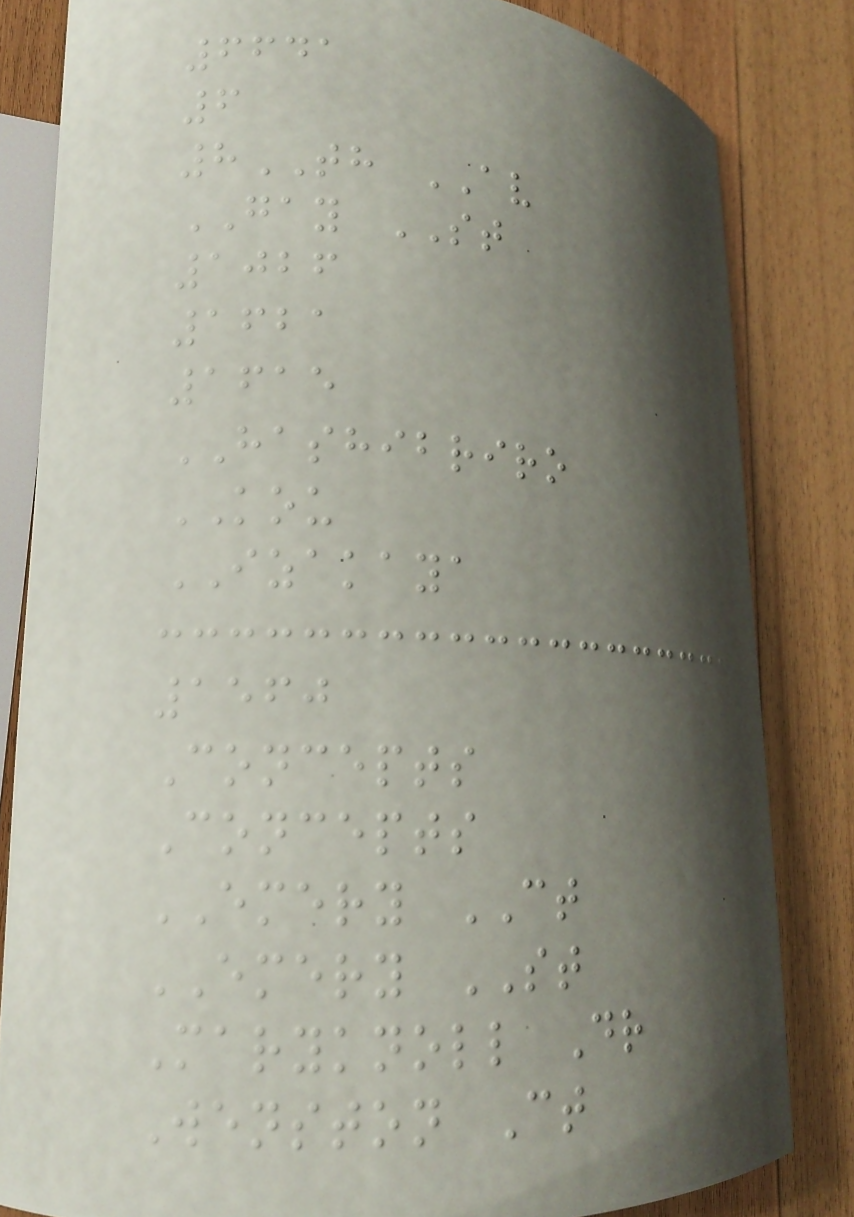6641
6
8TH AV
GAY ST
1026
1621
1615
HASHIBRIRO
KOU
IZAKAYA
1560
Concepts
Concepts
EMERY CT
EMERY ST
Maryknoll Dr
Wenston Ct
